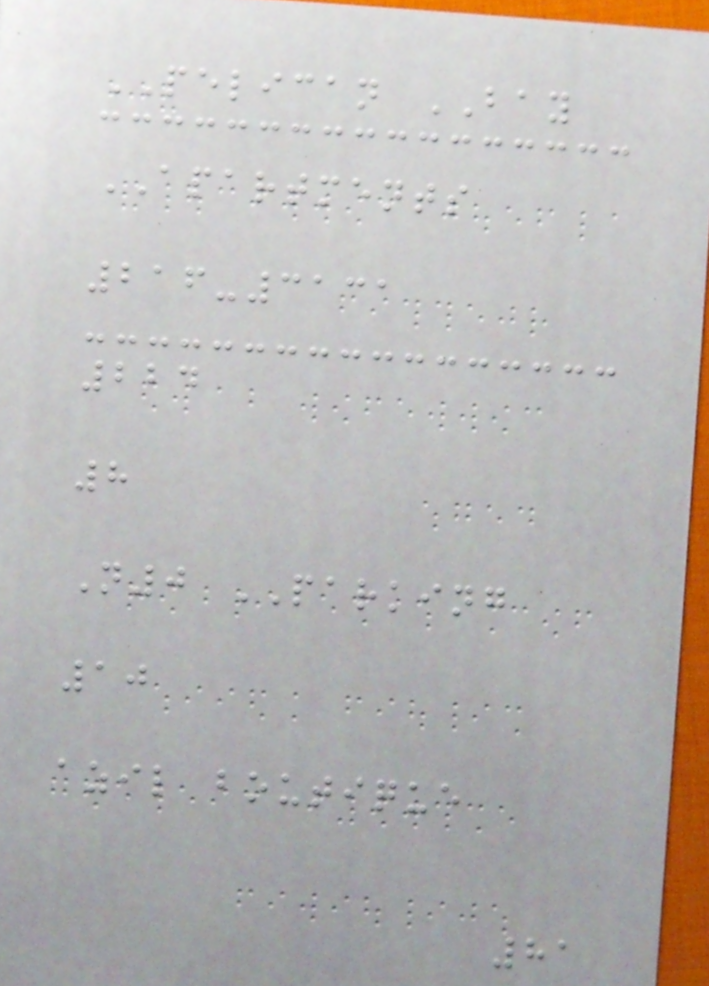PELICAN BAY
APARTMENTS
216-3131
224
8
N0 PARKING
10
azil boutique
81
